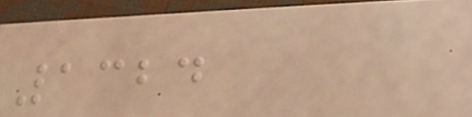1324
